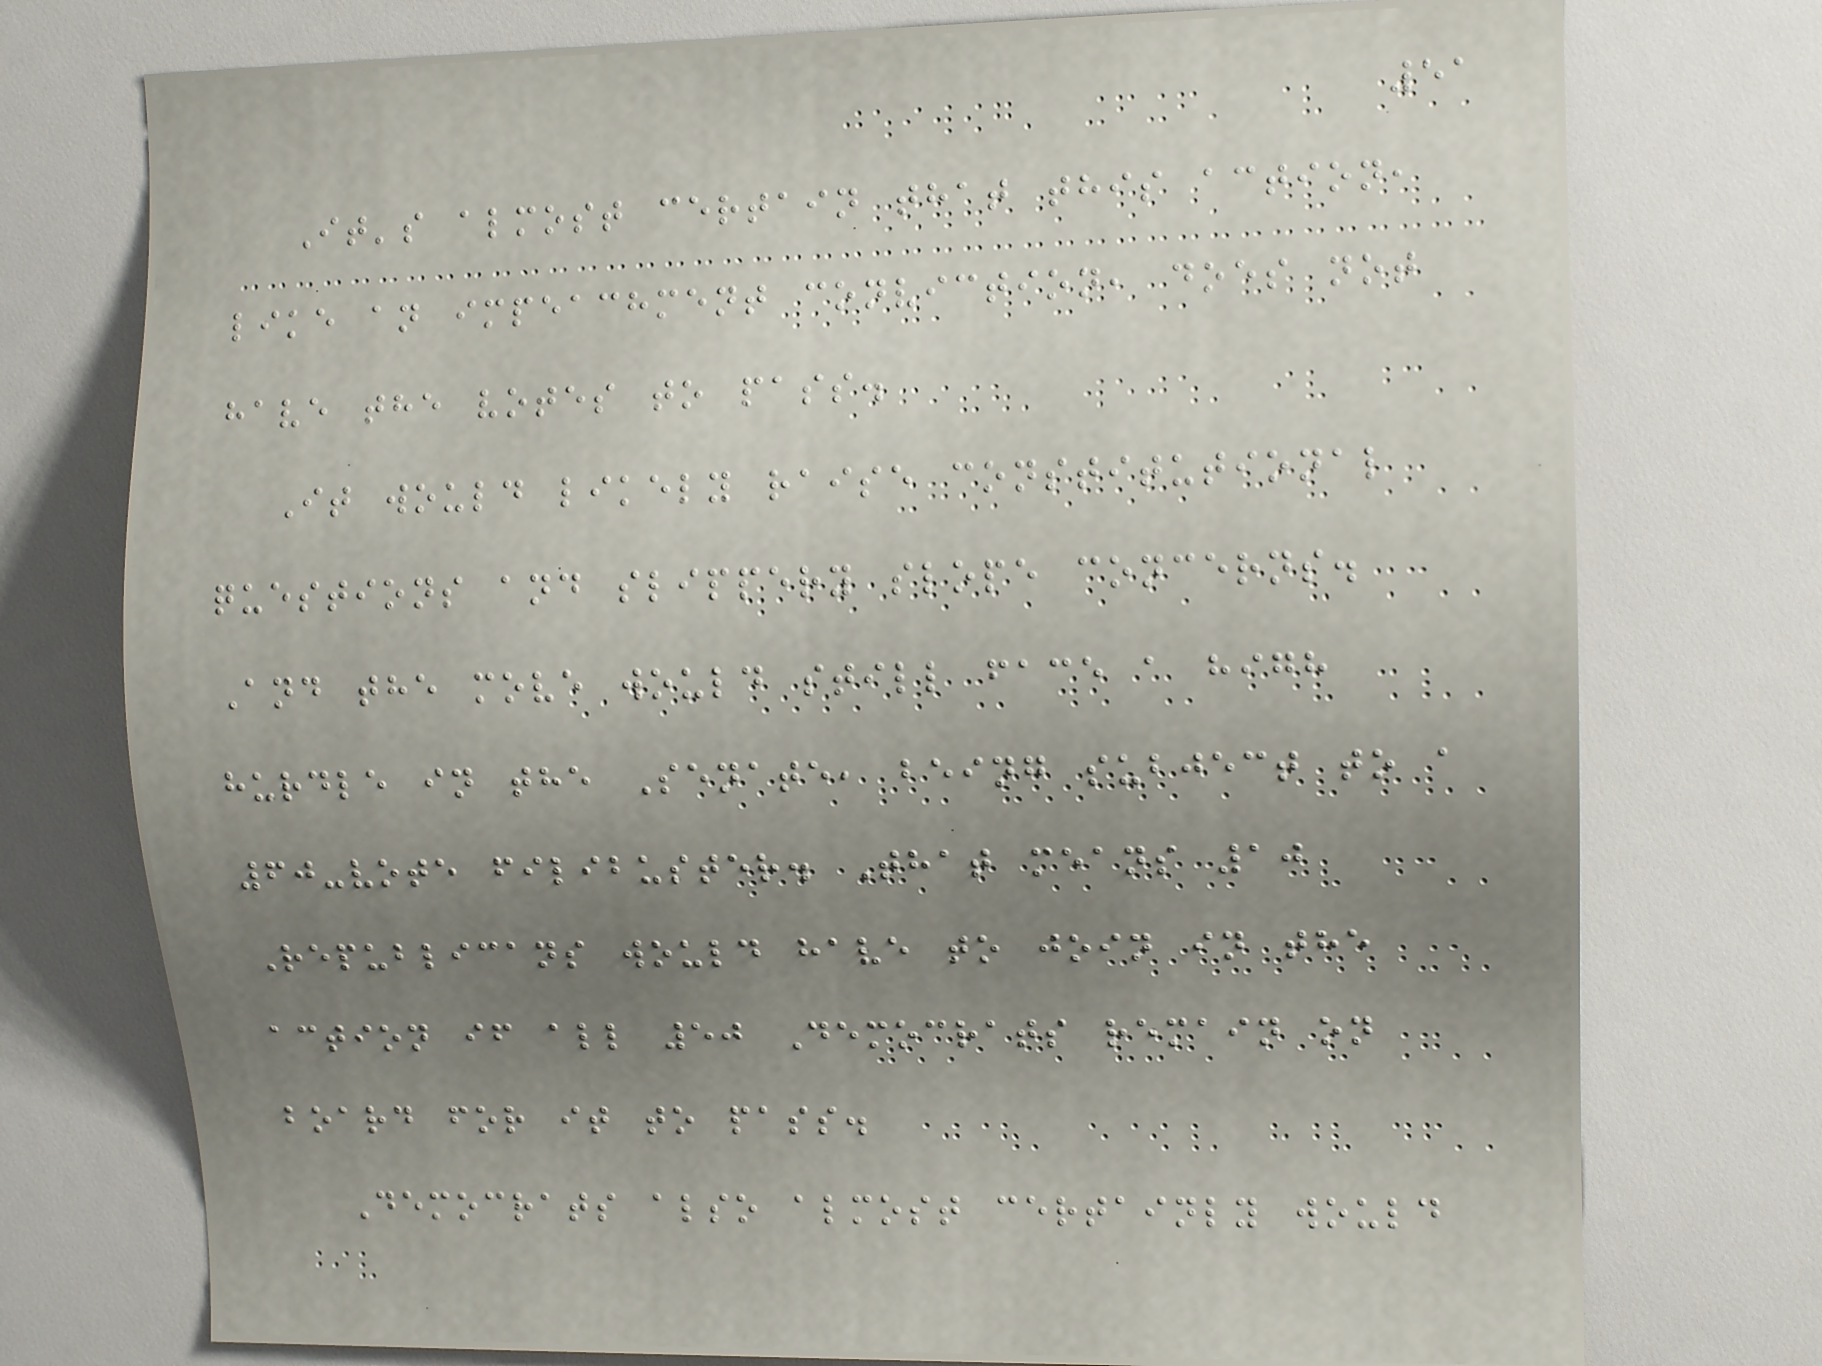51
It's almost certain that this action,
like an impeachment conviction, does not
have the votes to pass.
It would likely raise constitutional
questions and slippery slope concerns.
And the move would still face a high
hurdle in the Senate, being subject to a
60-vote filibuster. That means 10
Republicans would have to join in the
action if all 50 Democrats remain on
board for it to pass.
Democrats also almost certainly would
